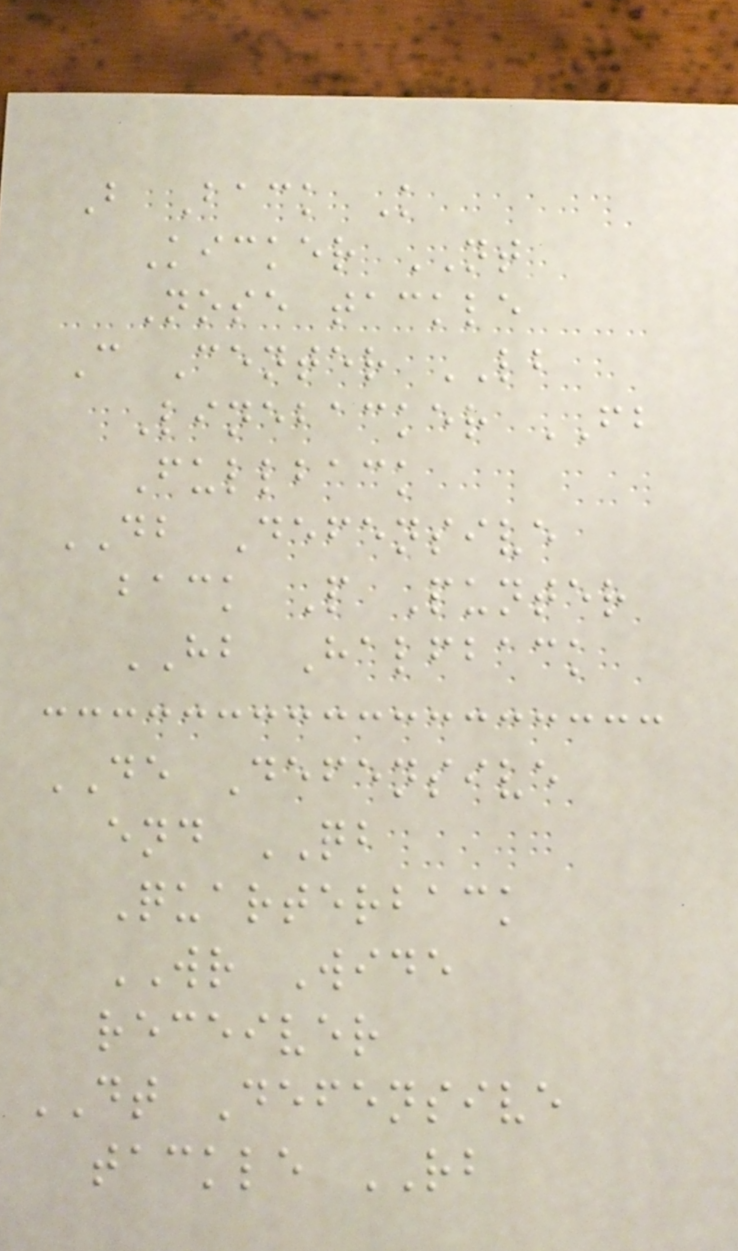B Back K
Kicker NT
Nose tackle
C Center LB
Linebacker FB
Fullback
DB Defensive
back P Punter
HB Halfback
DE Defensive
end QB
Quarterback
WR Wide
receiver
DT Defensive
tackle RB
